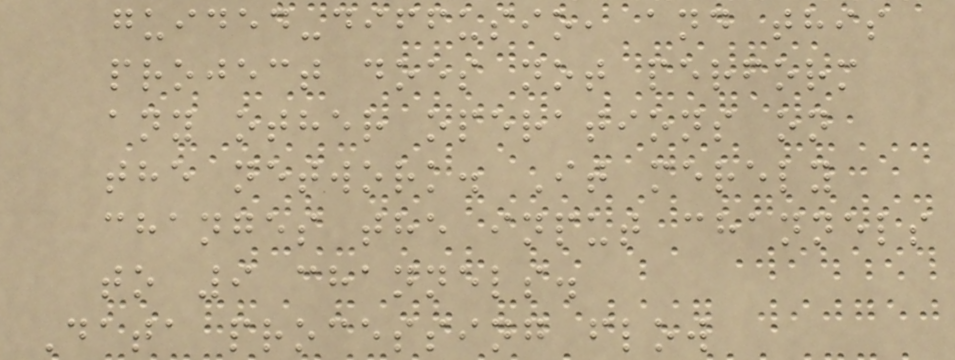guided-diffusio, and this
project does not perform
any other operations on
the network. It merely
changes the input channels
to 9 channels.
Data processing flow
